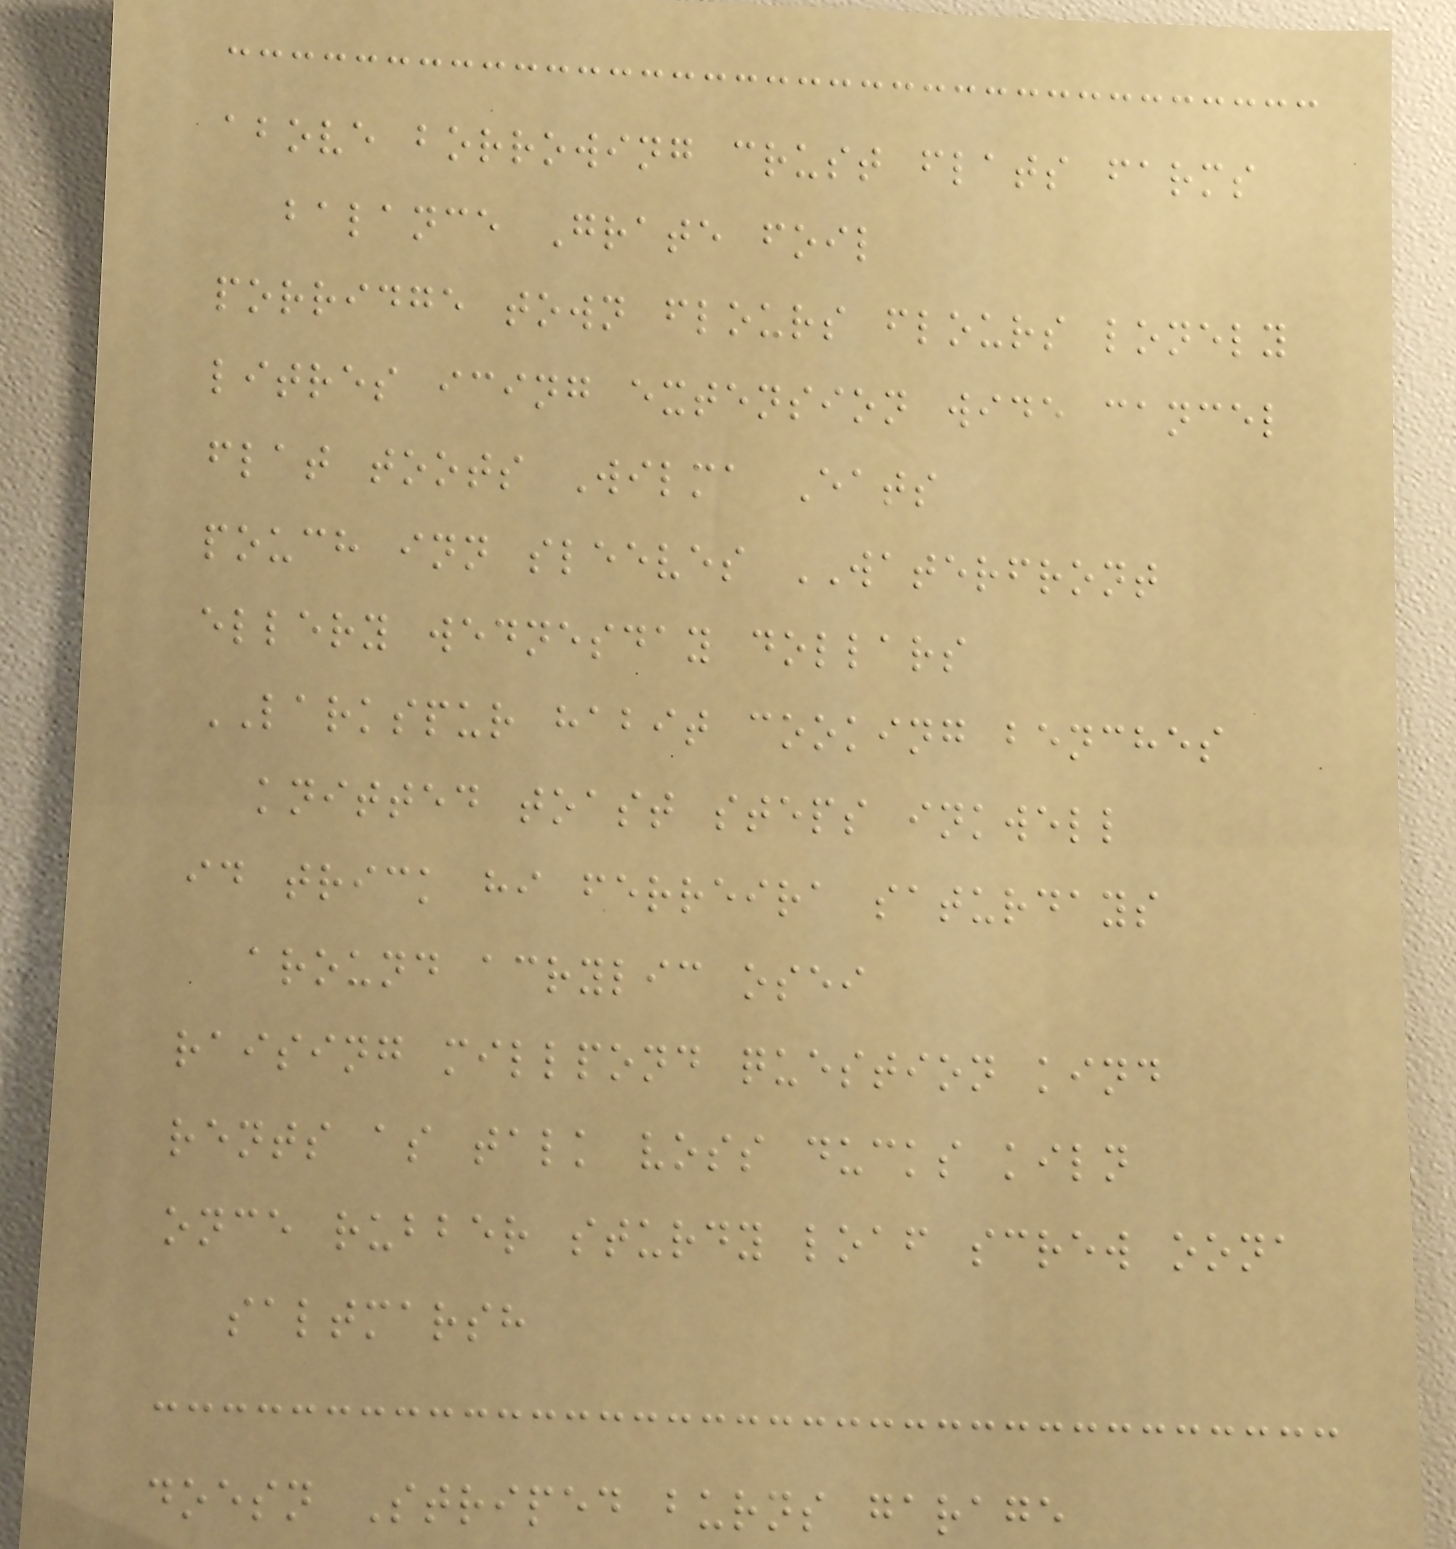above borrowing crust flats farms
balance Grate foil
porridge town flours flours lonely
litres icing extension wide cancel
flat toots Wilma Eats
pouch inn sleeves WATERFRONT
ellery wednesday dollars
LARKSPUR habit cooking benches
knitted toast steps inkwell
id trick hi ferreira saturdays
around acrylic osei
raising millpond question kind
rents as talk voss ducks kiln
once rubber sturdy loaf screw oona
saltmarsh
doesn Striped burns garage
